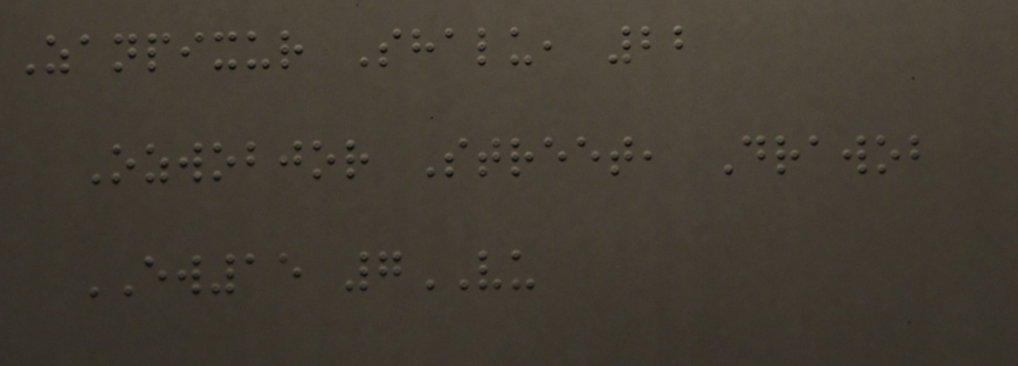Zanpixur Shalu, 22
Ozwobjor Street, Drawob
EW15 7VU
